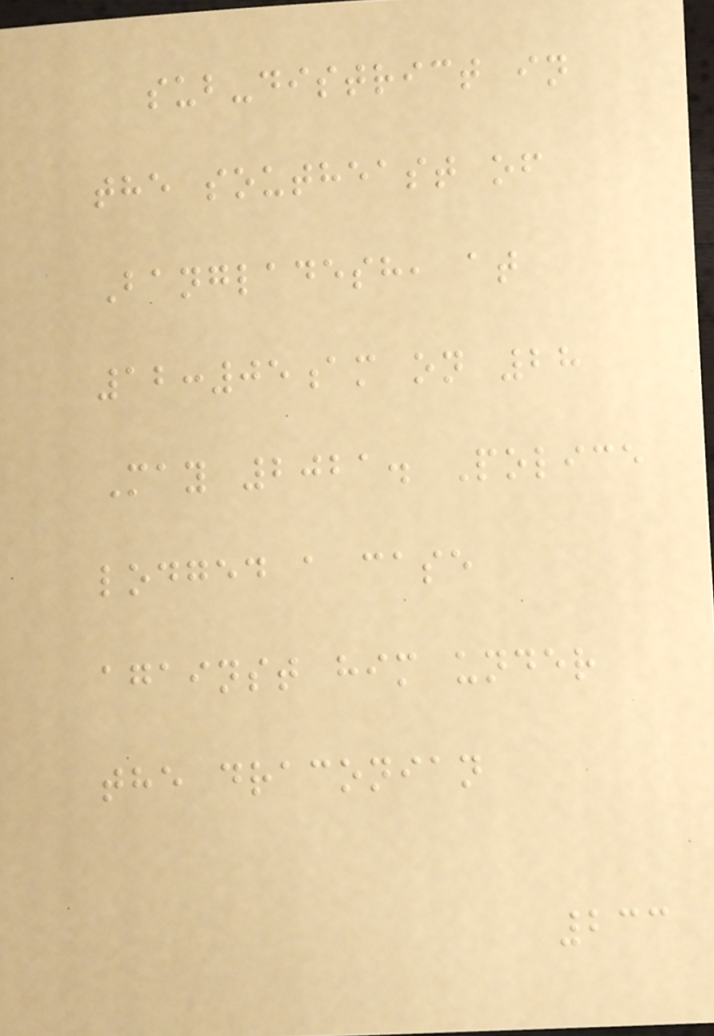sub-district in
the southeast of
Bangladesh, at
12:05am on 28
May 2021. Police
lodged a case
against him under
the draconian
233
